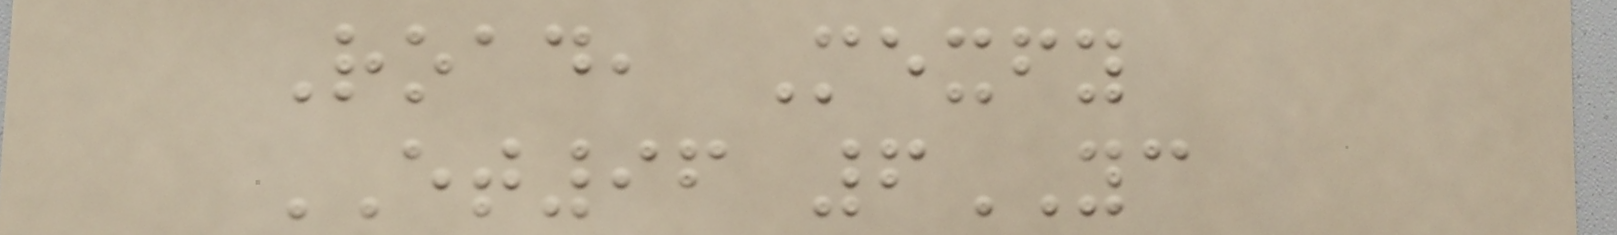Road, Mexfy
ET96 6YC
